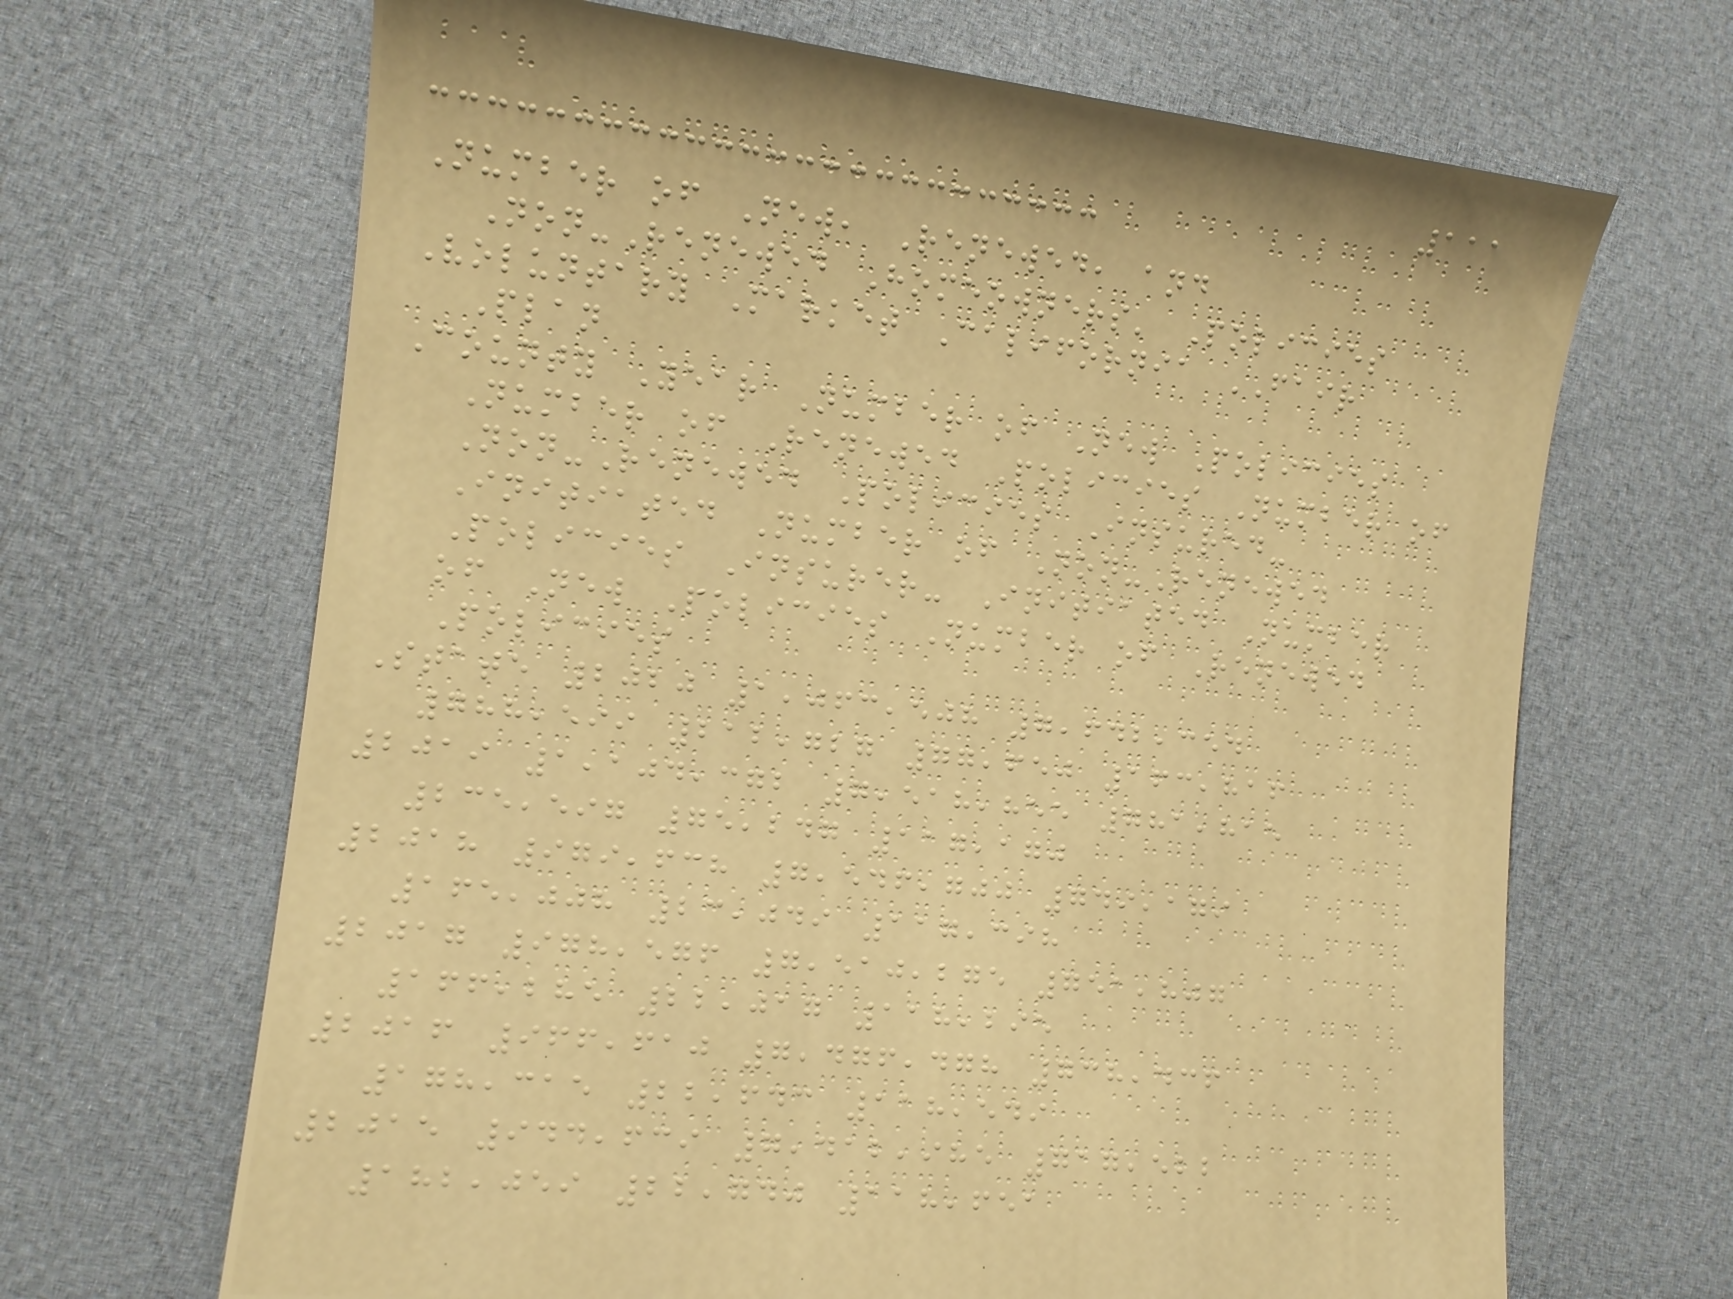111
Number of New, Renewed, and
Non-Renewed Homeowners' Policies
Voluntary Market California FAIR
Plan
County Year Number of New Policies
Number of Renewed Policies Number of
Non-Renewed Policies Insured-
Initiated Number of Non-Renewed
Policies Insurer- Initiated Number
of New Policies Number of Renewed
Policies
State 2020 1,063,508 7,642,354
788,599 212,727 77,650 163,816
2019 1,104,372 7,518,855 781,815
235,597 75,247 117,170
2018 979,638 7,546,700 749,179
165,008 23,049 117,398
2017 978,576 7,510,275 751,807
166,285 22,017 118,295
2016 966,610 7,476,478 738,436
178,315 22,643 118,549
2015 944,639 7,412,985 717,522
182,059 22,740 118,651
